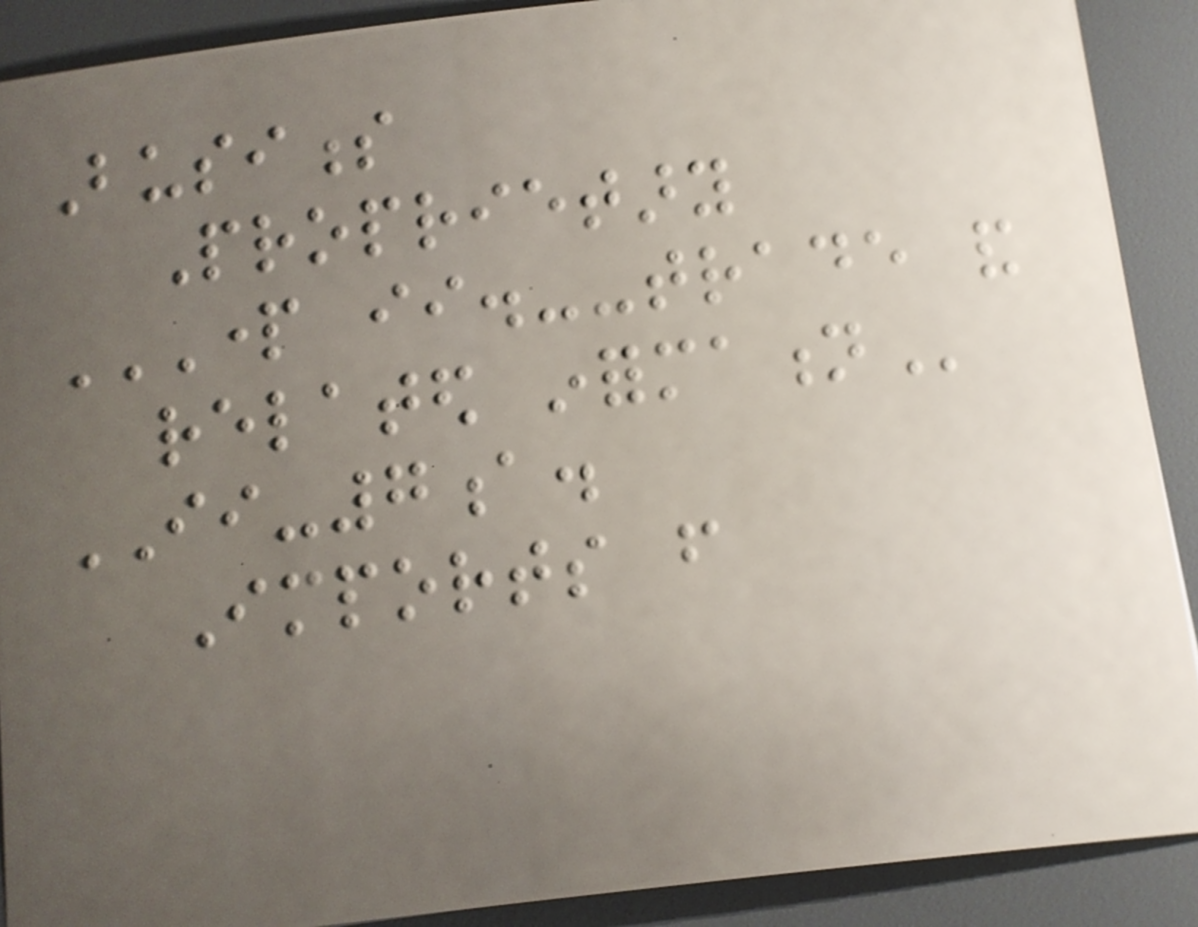Business
Proprietary
PART II.--TRADE AND
RELATED INFORMATION
II-7a.
Imports from
